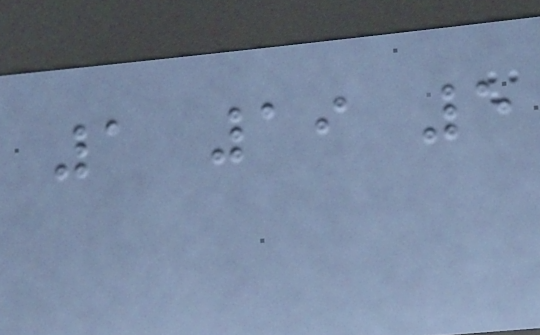1 19 5
